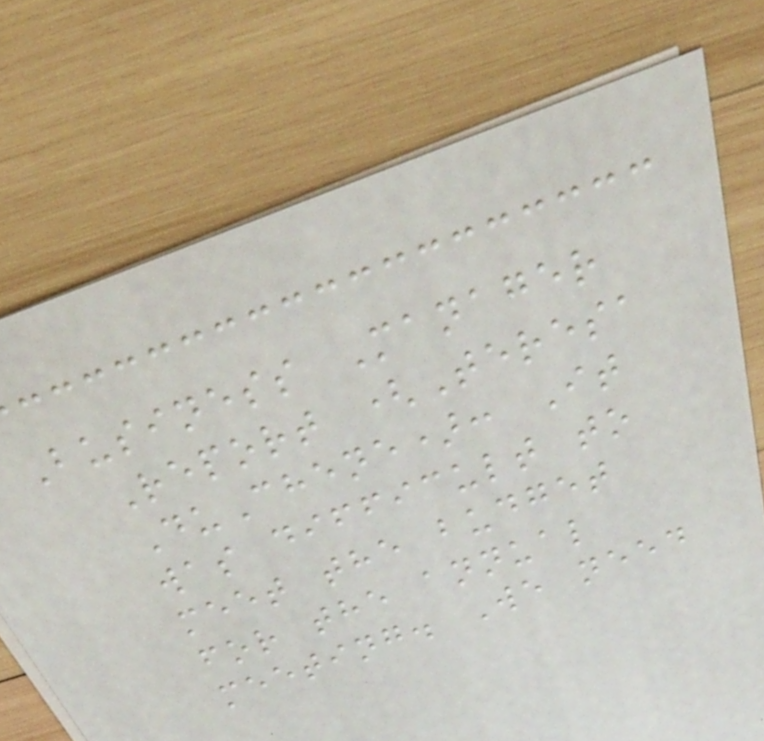Business Manager
Report (Teresa
DuChene): It
was difficult to
meet the budget
for the annual
meeting. We need
